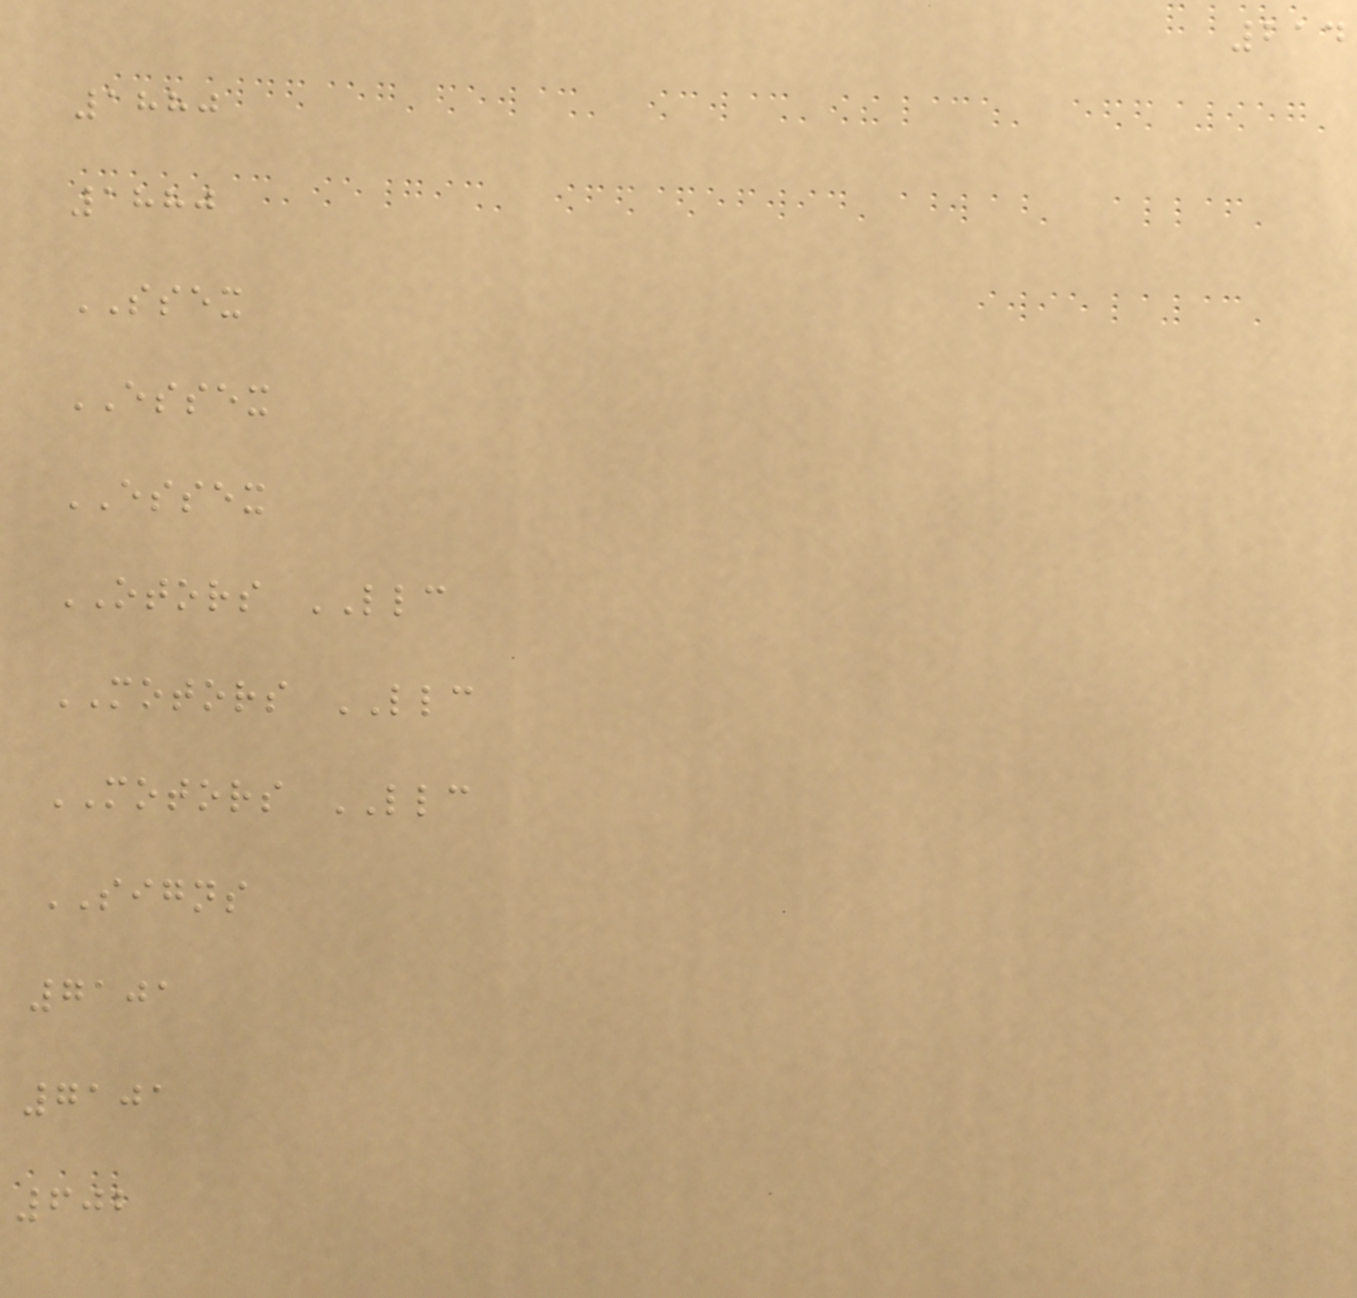214
1880
1880
SSEX
ESSEX
ESSEX
OTORS LLC
MOTORS LLC
MOTORS LLC
SIGNS
7101
7101
602
